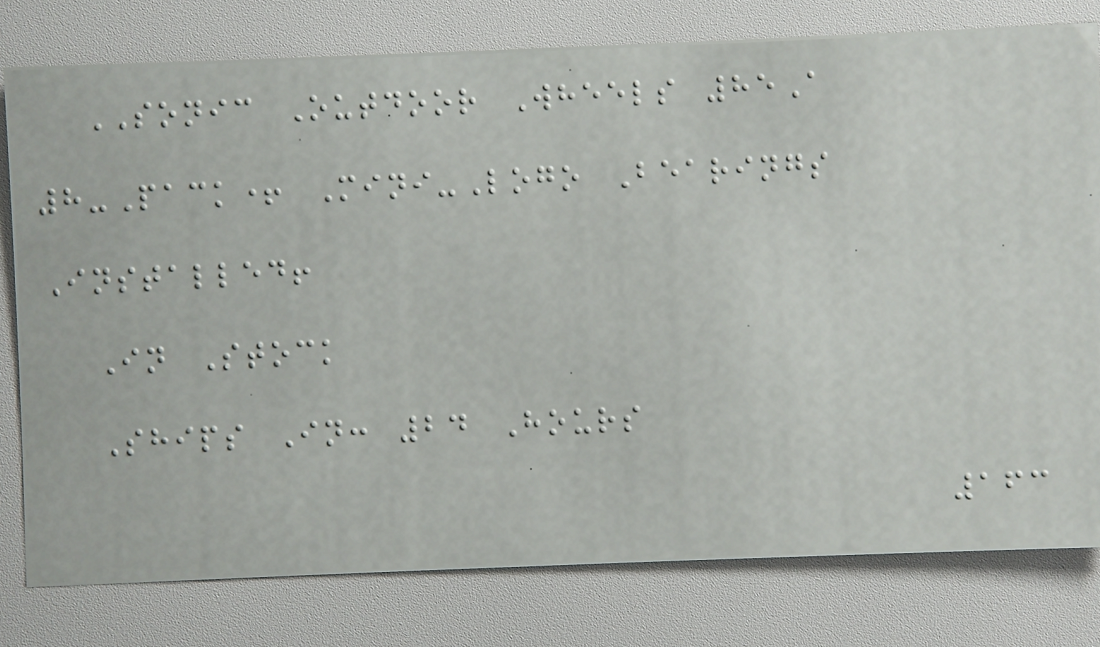SONIC Outdoor Wheels 85A
8-Pack+ Mini-Logo Bearings
Installed!
In Stock
Ships In: 24 Hours
163
